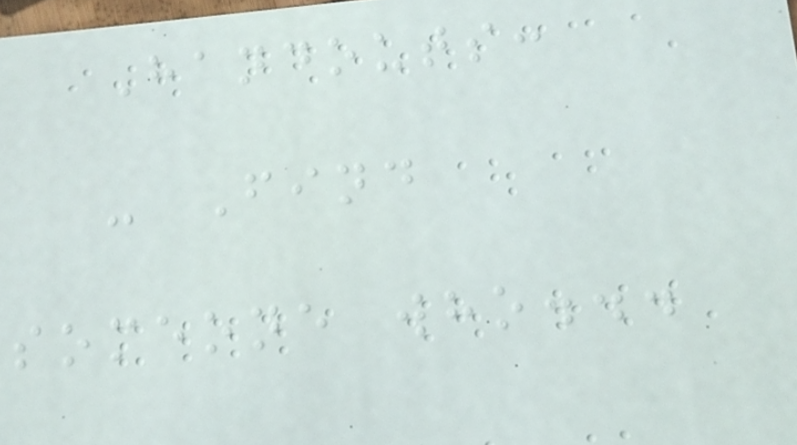Handouts:
- Find
someone who...
